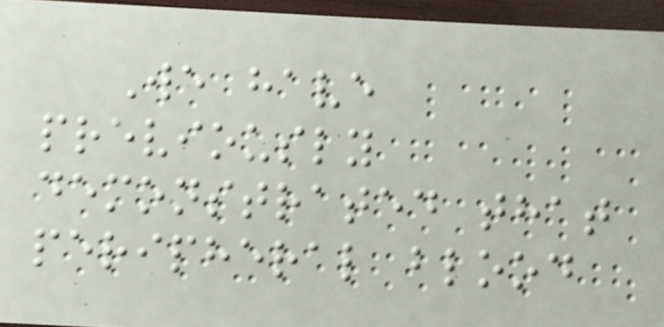We have
previously
demonstrated that
peripheral blood
